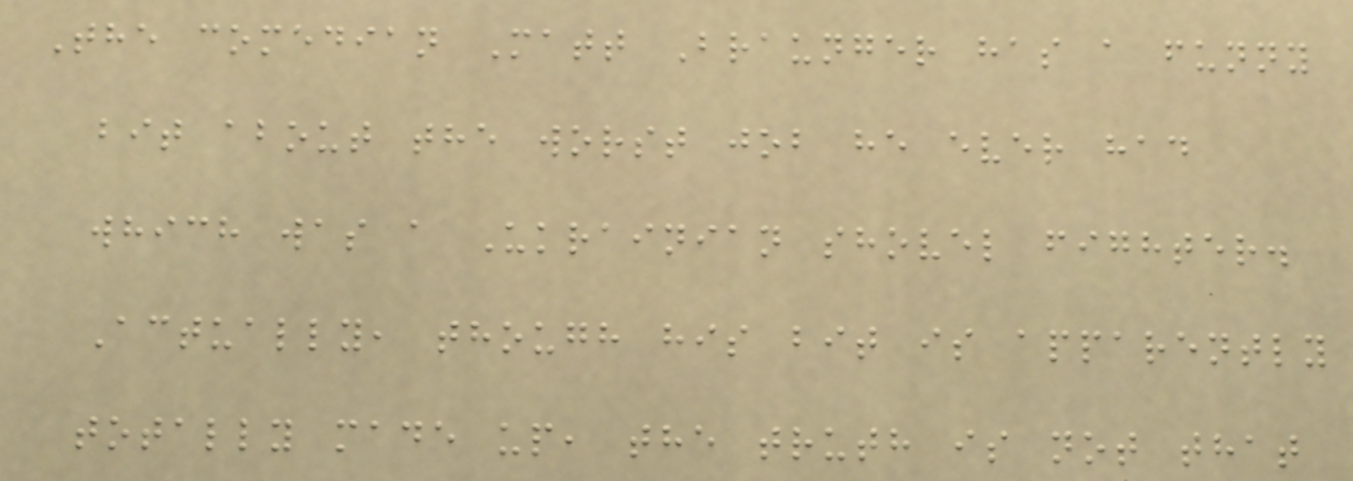The comedian Matt Braunger has a funny
bit about the worst job he ever had
which was a Ukrainian shovel fighter.
Actually, though his bit is apparently
totally made up, the truth is not that
